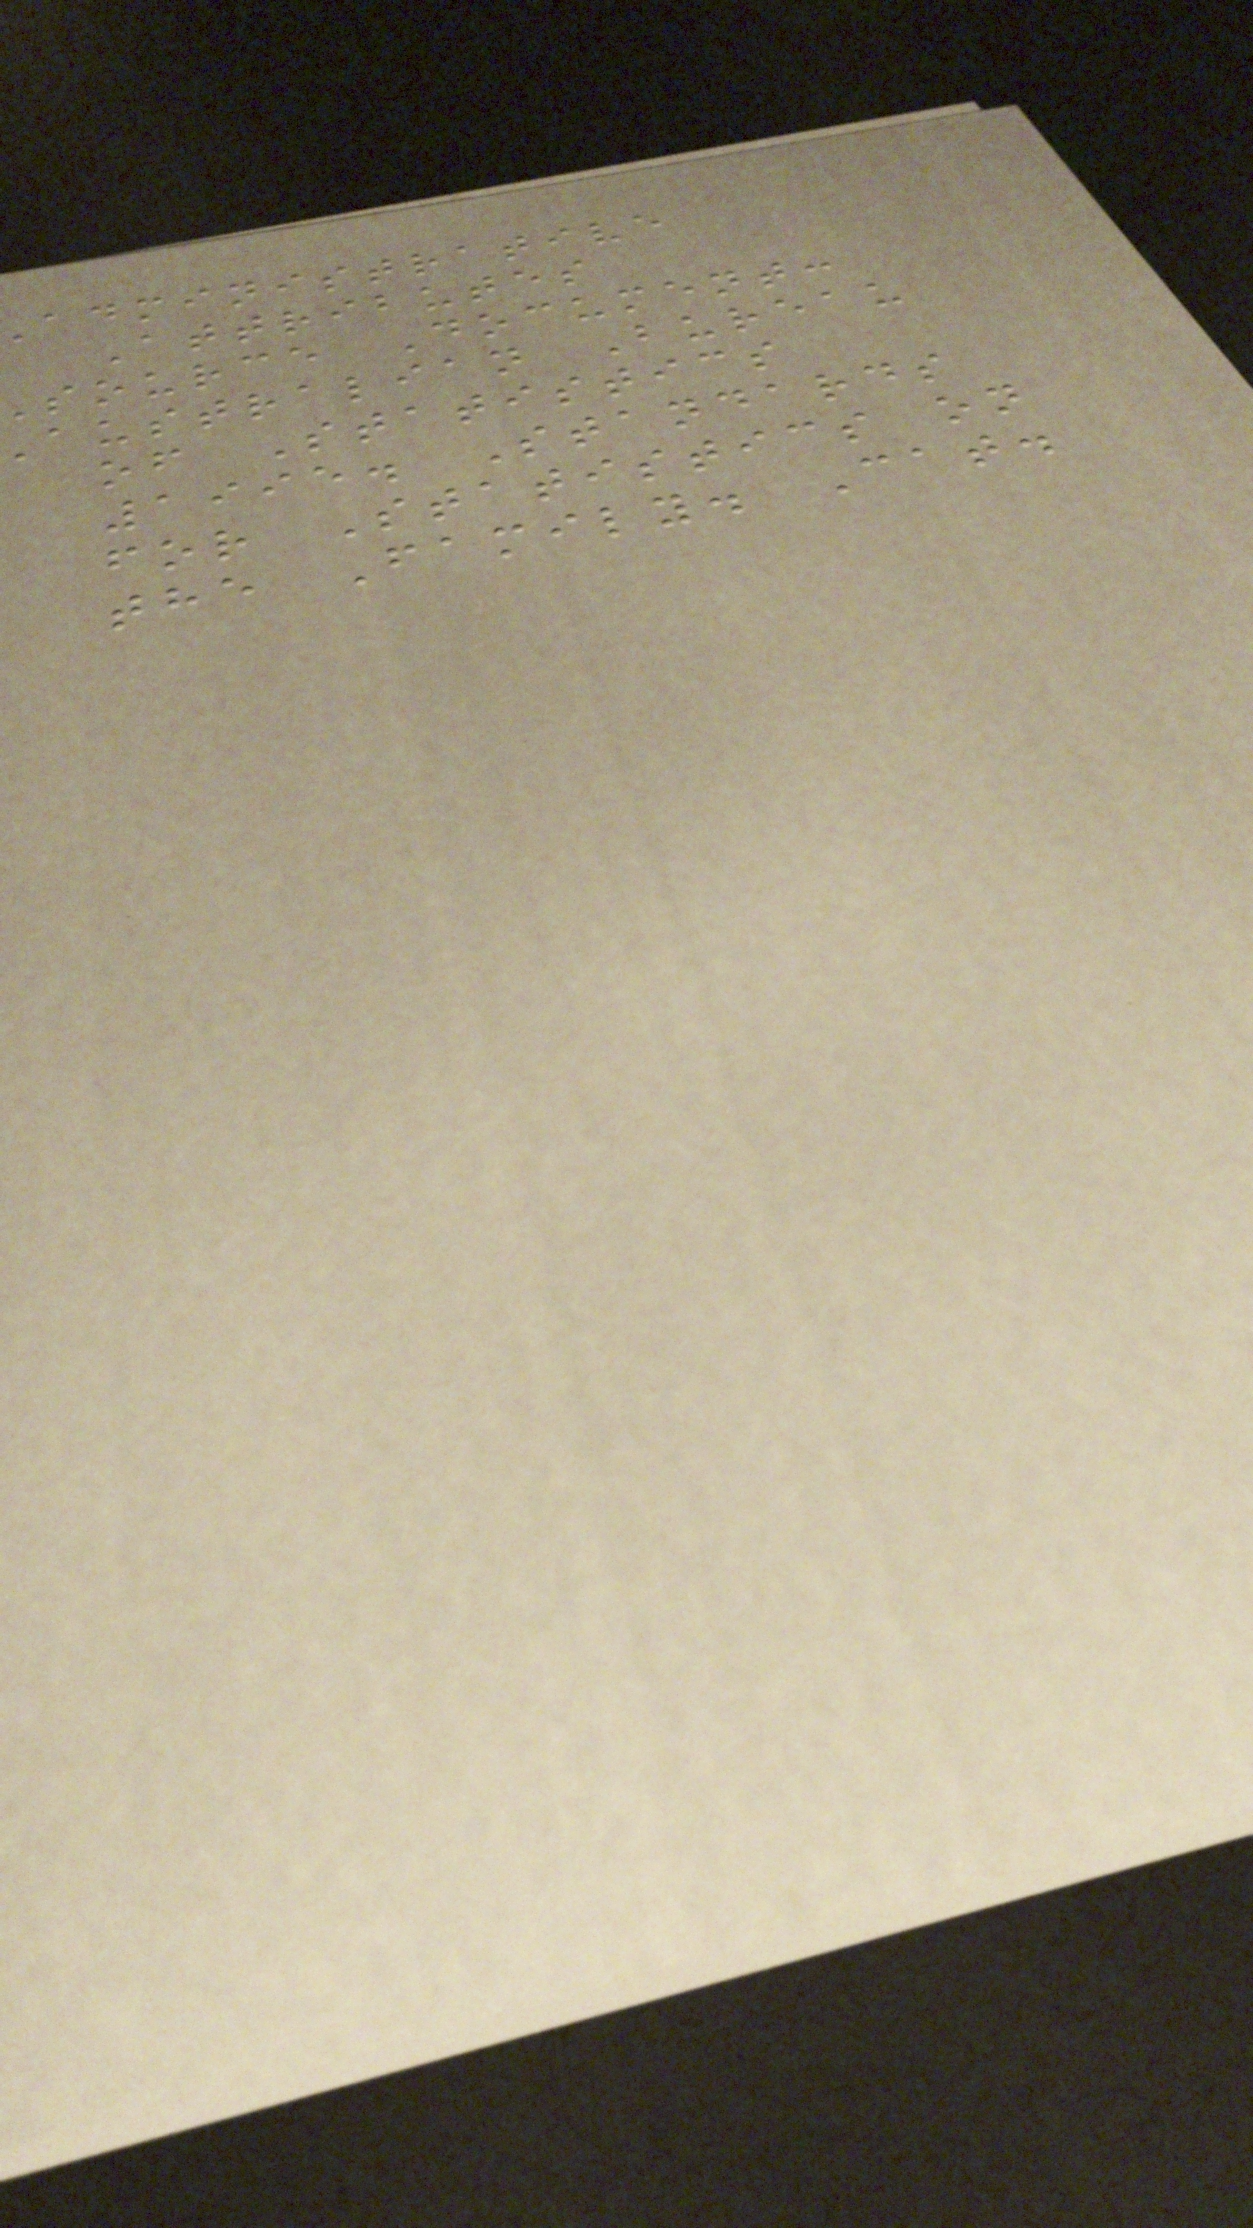administrative
Attributes
source Document:
australian Bureau
of Statistics
1995. Standards
for Statistics on
the Family. Cat.
